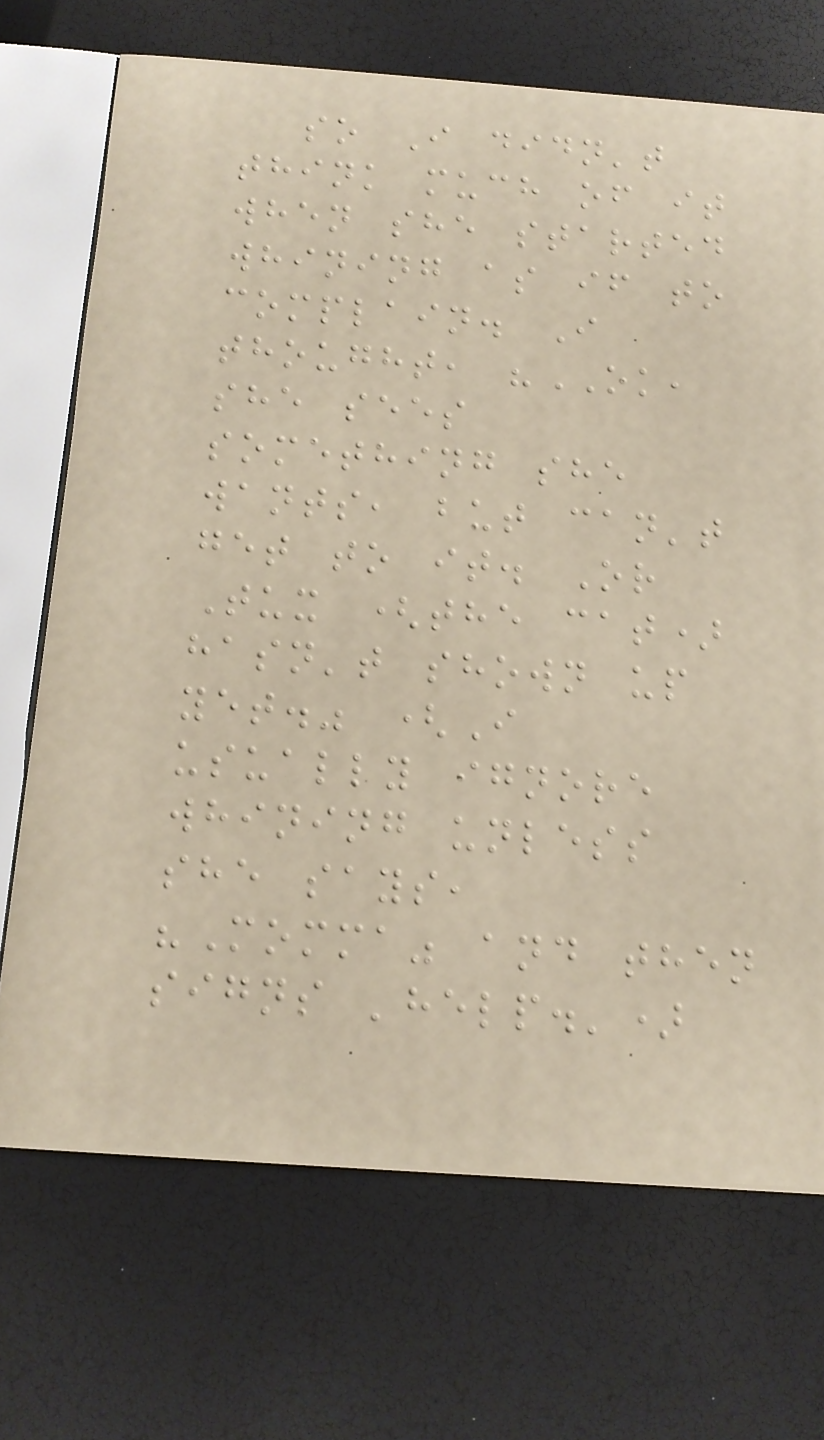so I didn't
think much of it
when she started
whining as if to
complain. I
thought, "OK,
she sees
something she
wants, but can't
get to it. Or
Tux (the cat)
hasn't shown up
yet." (I
usually ignore
whining unless
she says,
"Momma" and then
signs 'help.')
